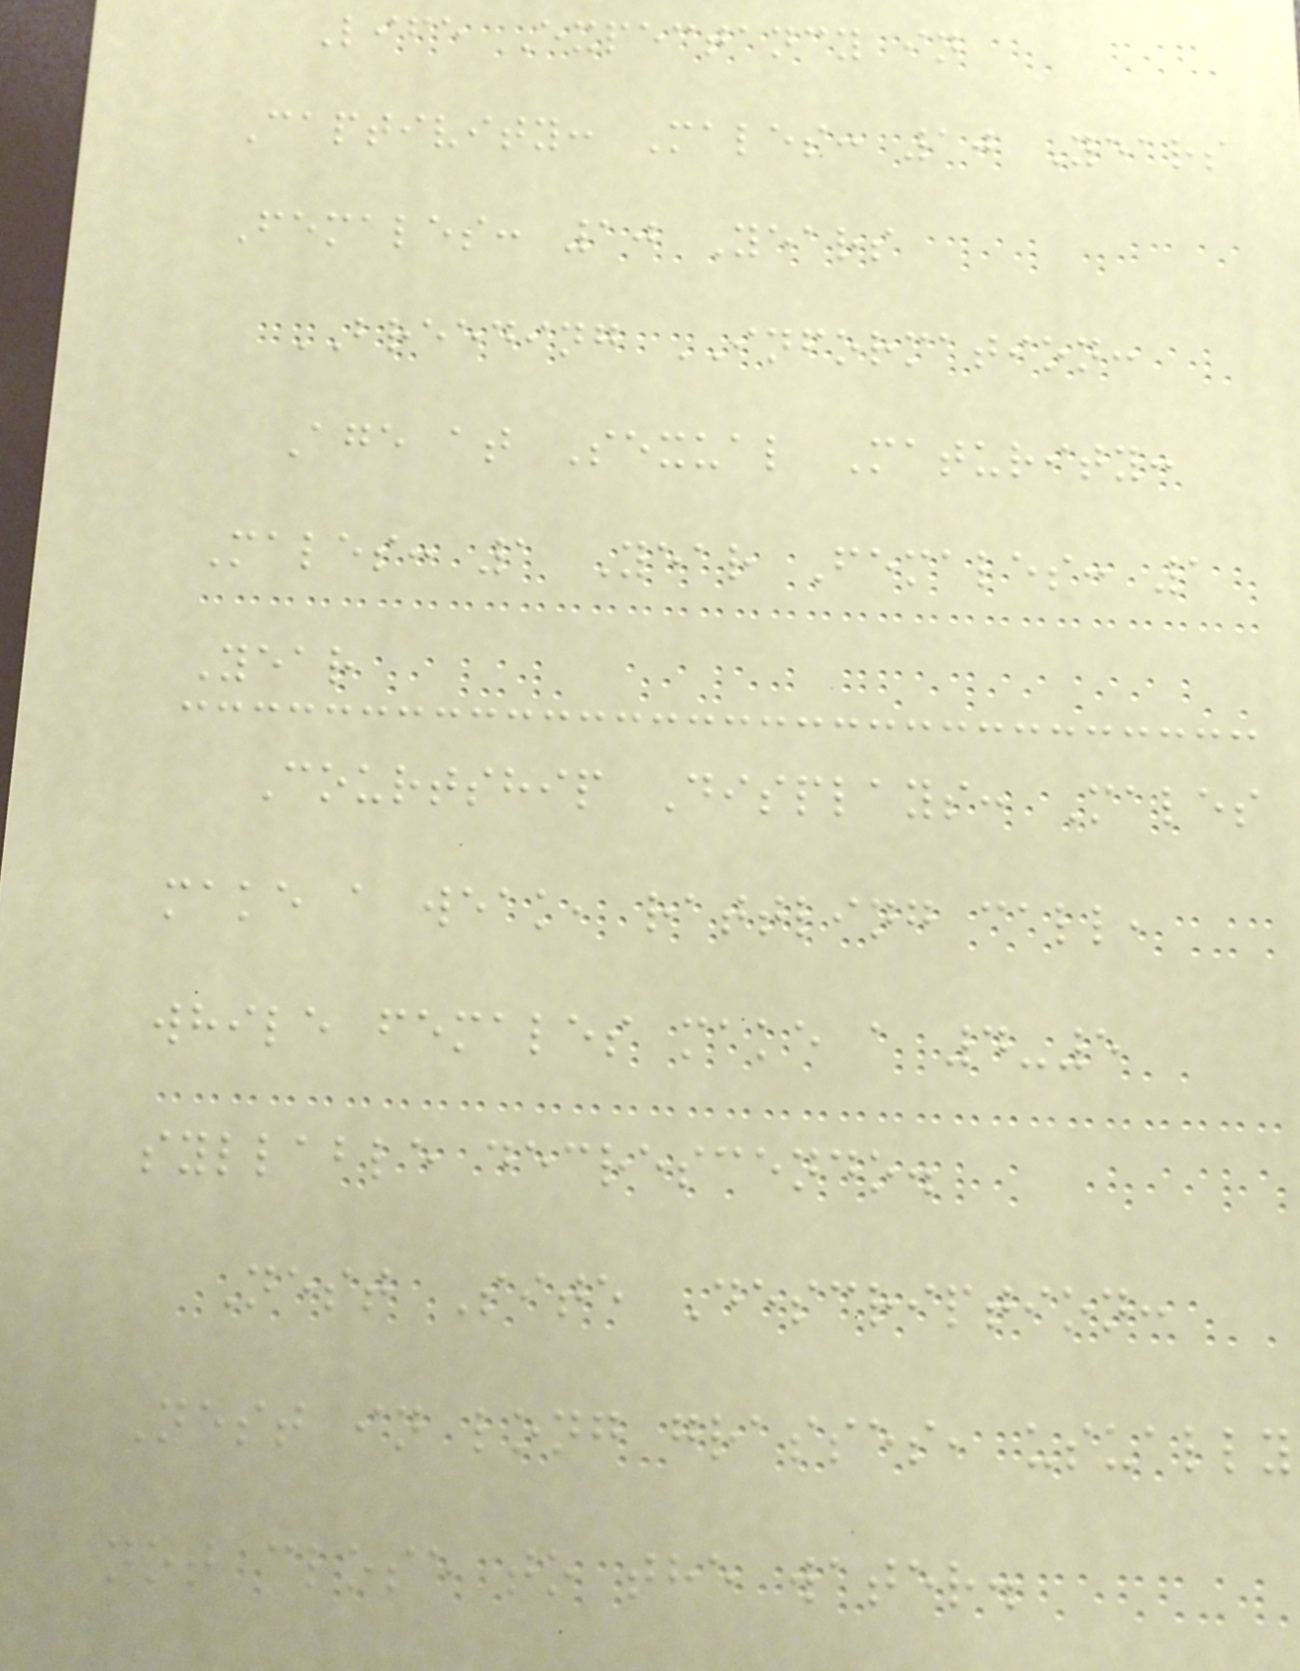Life Expectancy in
Captivity: Males: 10 Years
Females: 10 Years
BREEDING INFORMATION:
Age at Sexual Maturity:
Males: 1 Year Females: 1
Year
Courtship Displays: Males
make a weak, rattling call,
while females make a 4-5
syllable decrescendo.
Nest Site Description:
Nest in long grasses, usually
not close to the water.
